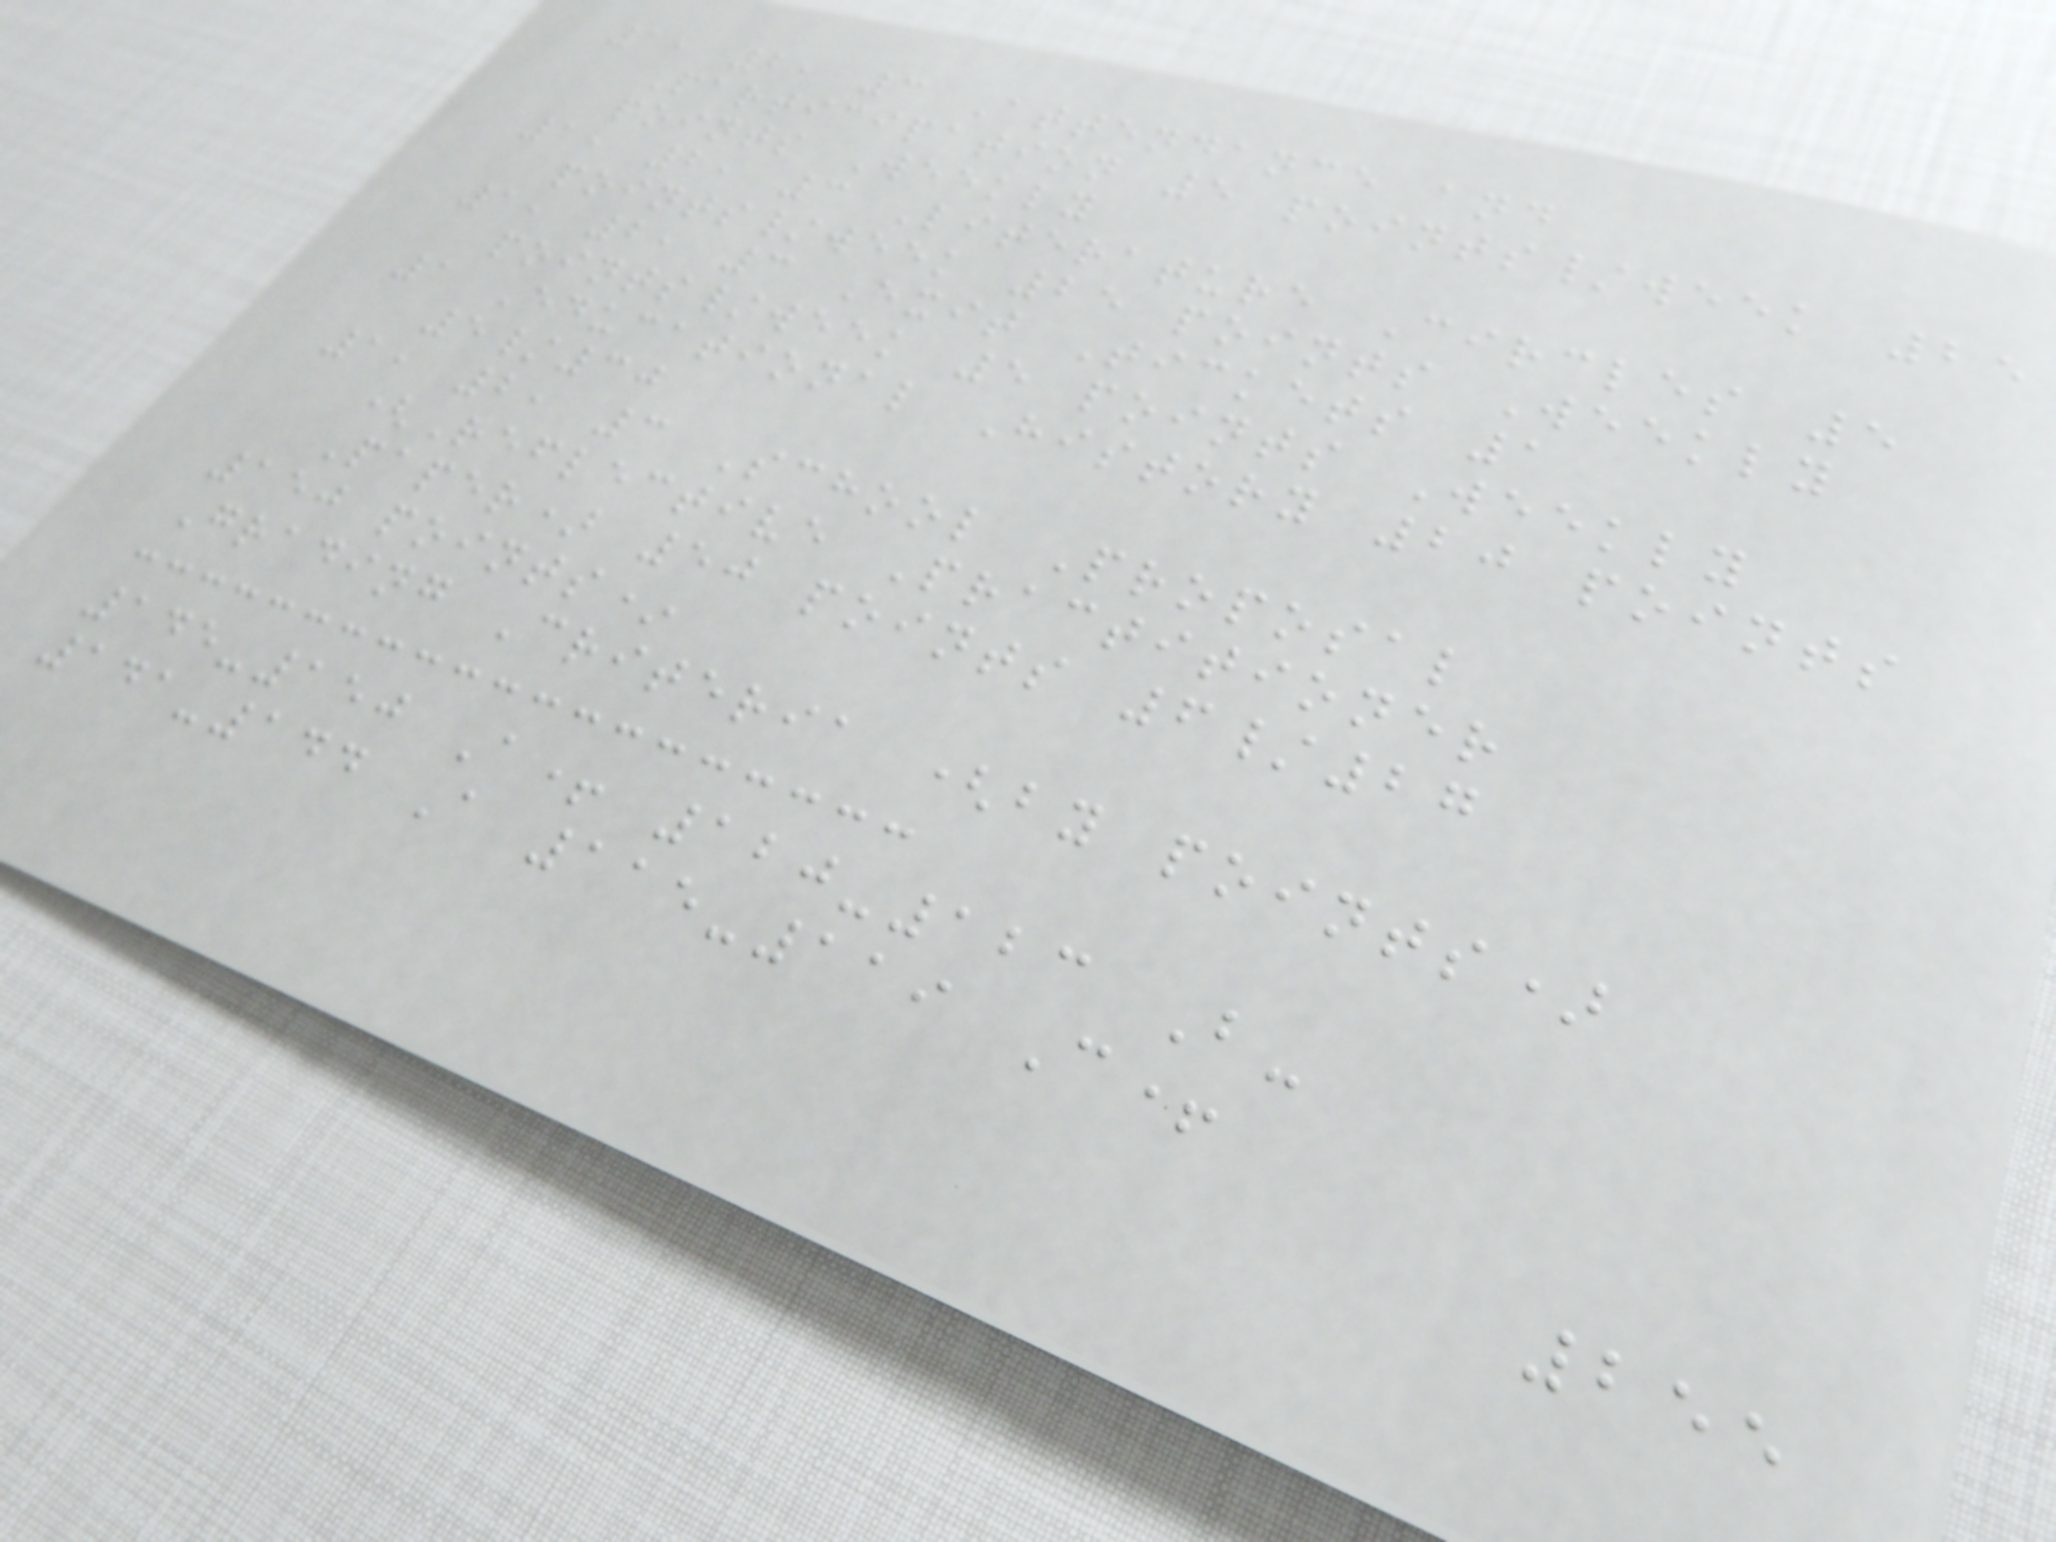1, 2, 3 Attendance and
Participation 5 points/week 25
points Weekly
1, 2, 3 Literature Circles 5
points/week 25 points Weekly
1, 2, 3 Exit Tickets 1
points/week 5 points Weekly
1 Educational History 20 points
5/30
1, 2, 3 School Proposal
(Reflective Practitioner
Paper) 50 points 6/27
150 points*
Grading Criteria (by points)
145-150 A+ 120-123 B-
141-144 A 115-119 C+
255
